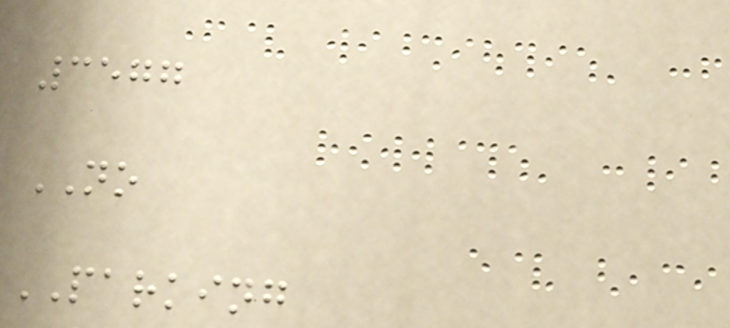3577
NO
PARKING
